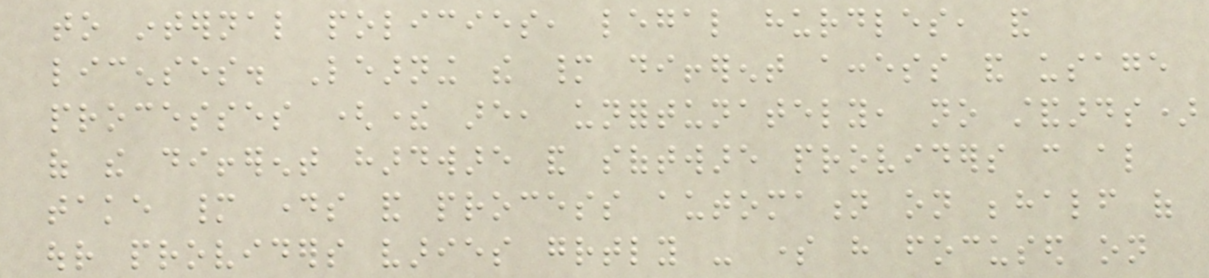to internal policies, legal hurdles, and
licenses. Learning the many different access and usage
processes (there are, unfortunately, no standards)
of the different hardware and software providers can also
take many days and process automation on behalf of
our providers varies greatly - some have focused on
